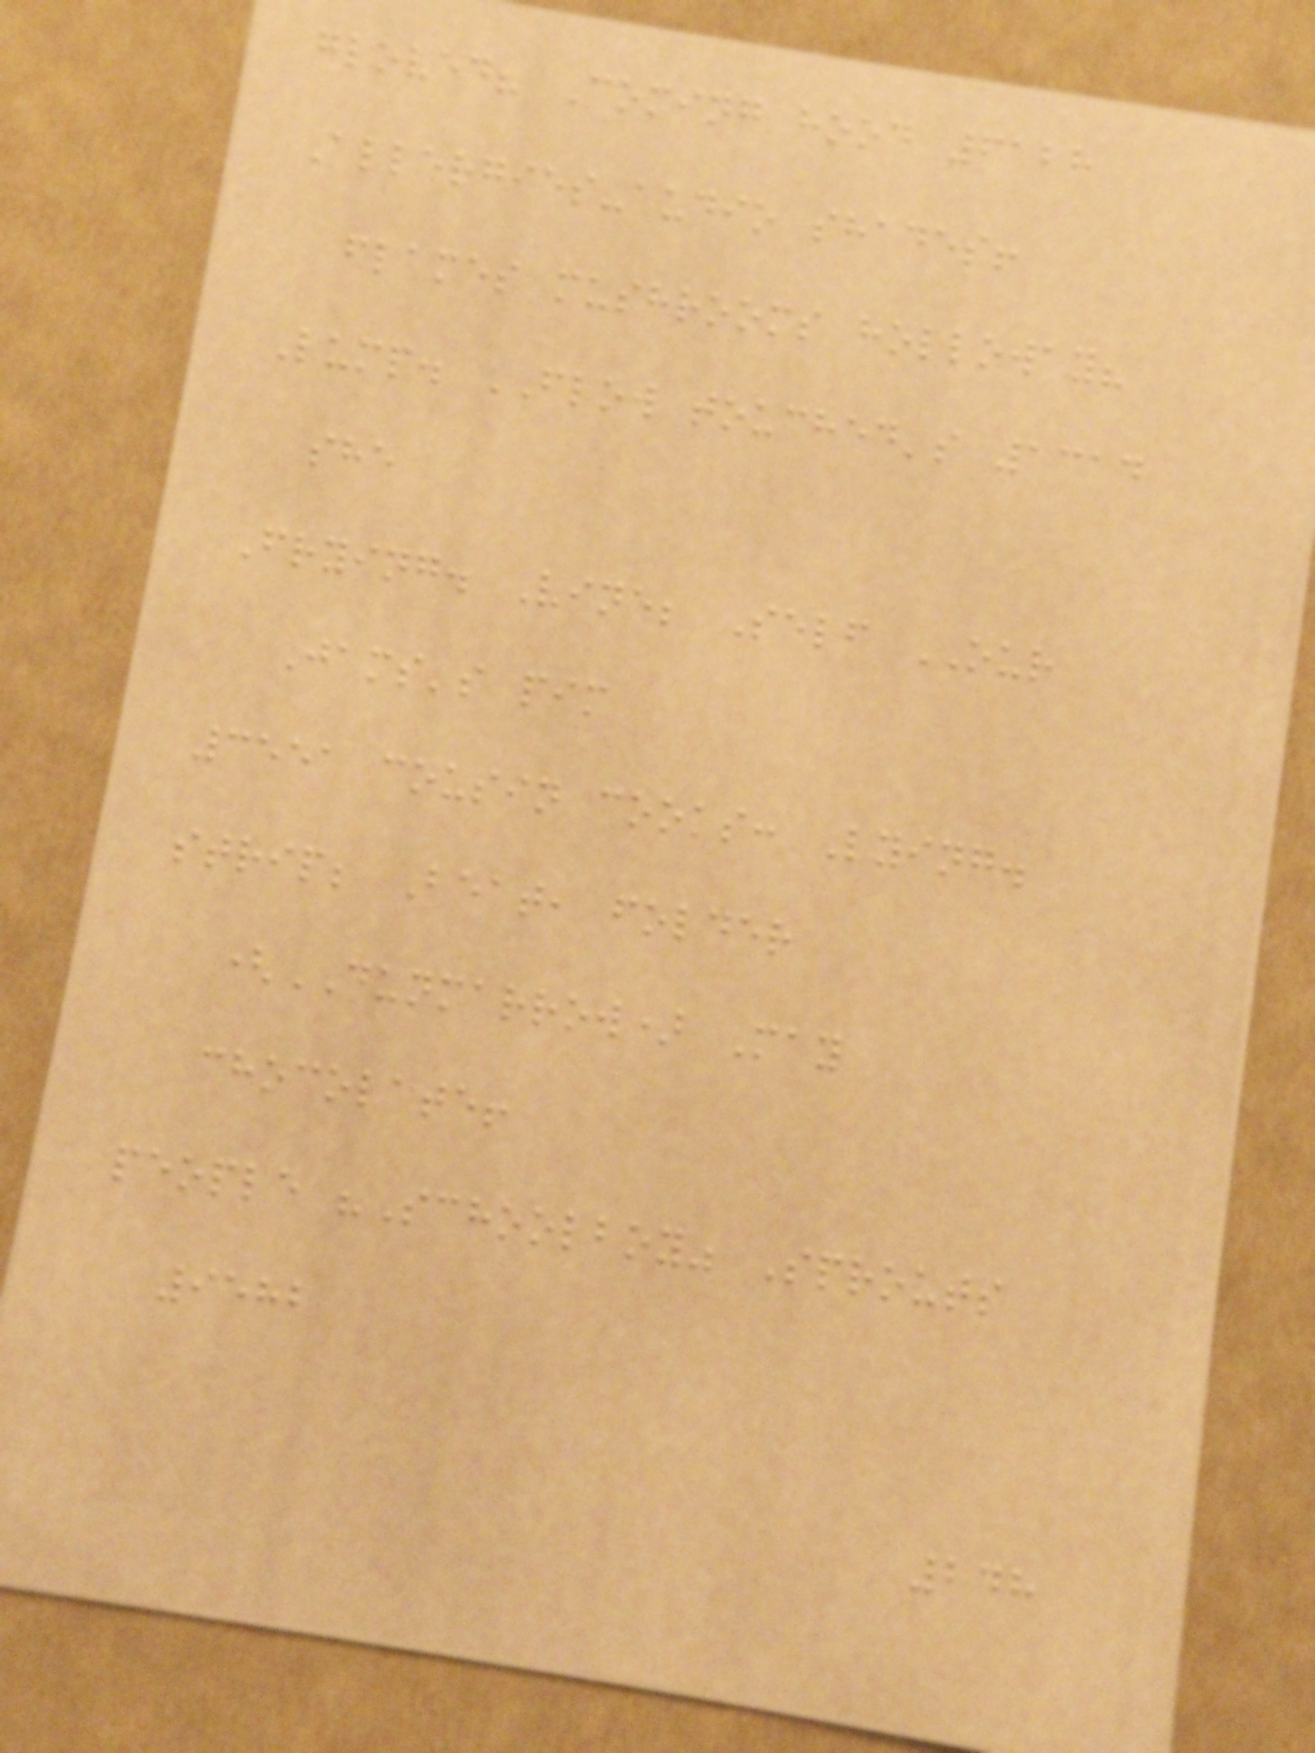gloved? Coming hood 6128
Allergies-audio shades!
flames mushrooms holloway?
Lump. FLOW touched's 1314
she
Frying. Vine; Self OUR
Jams's pim
3551 cousin cooks: Lying.
strip; Beat, folder
(DUNMARROW) May
chocolate!
people "Schoolboy" Sprouts
9582
248
